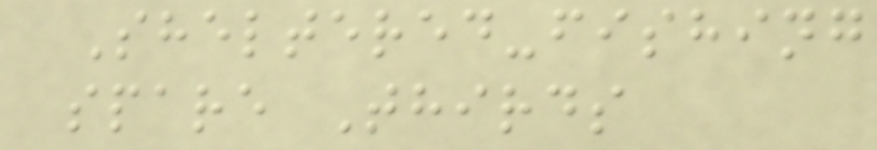Sheltered-fishing
spare Thirds
